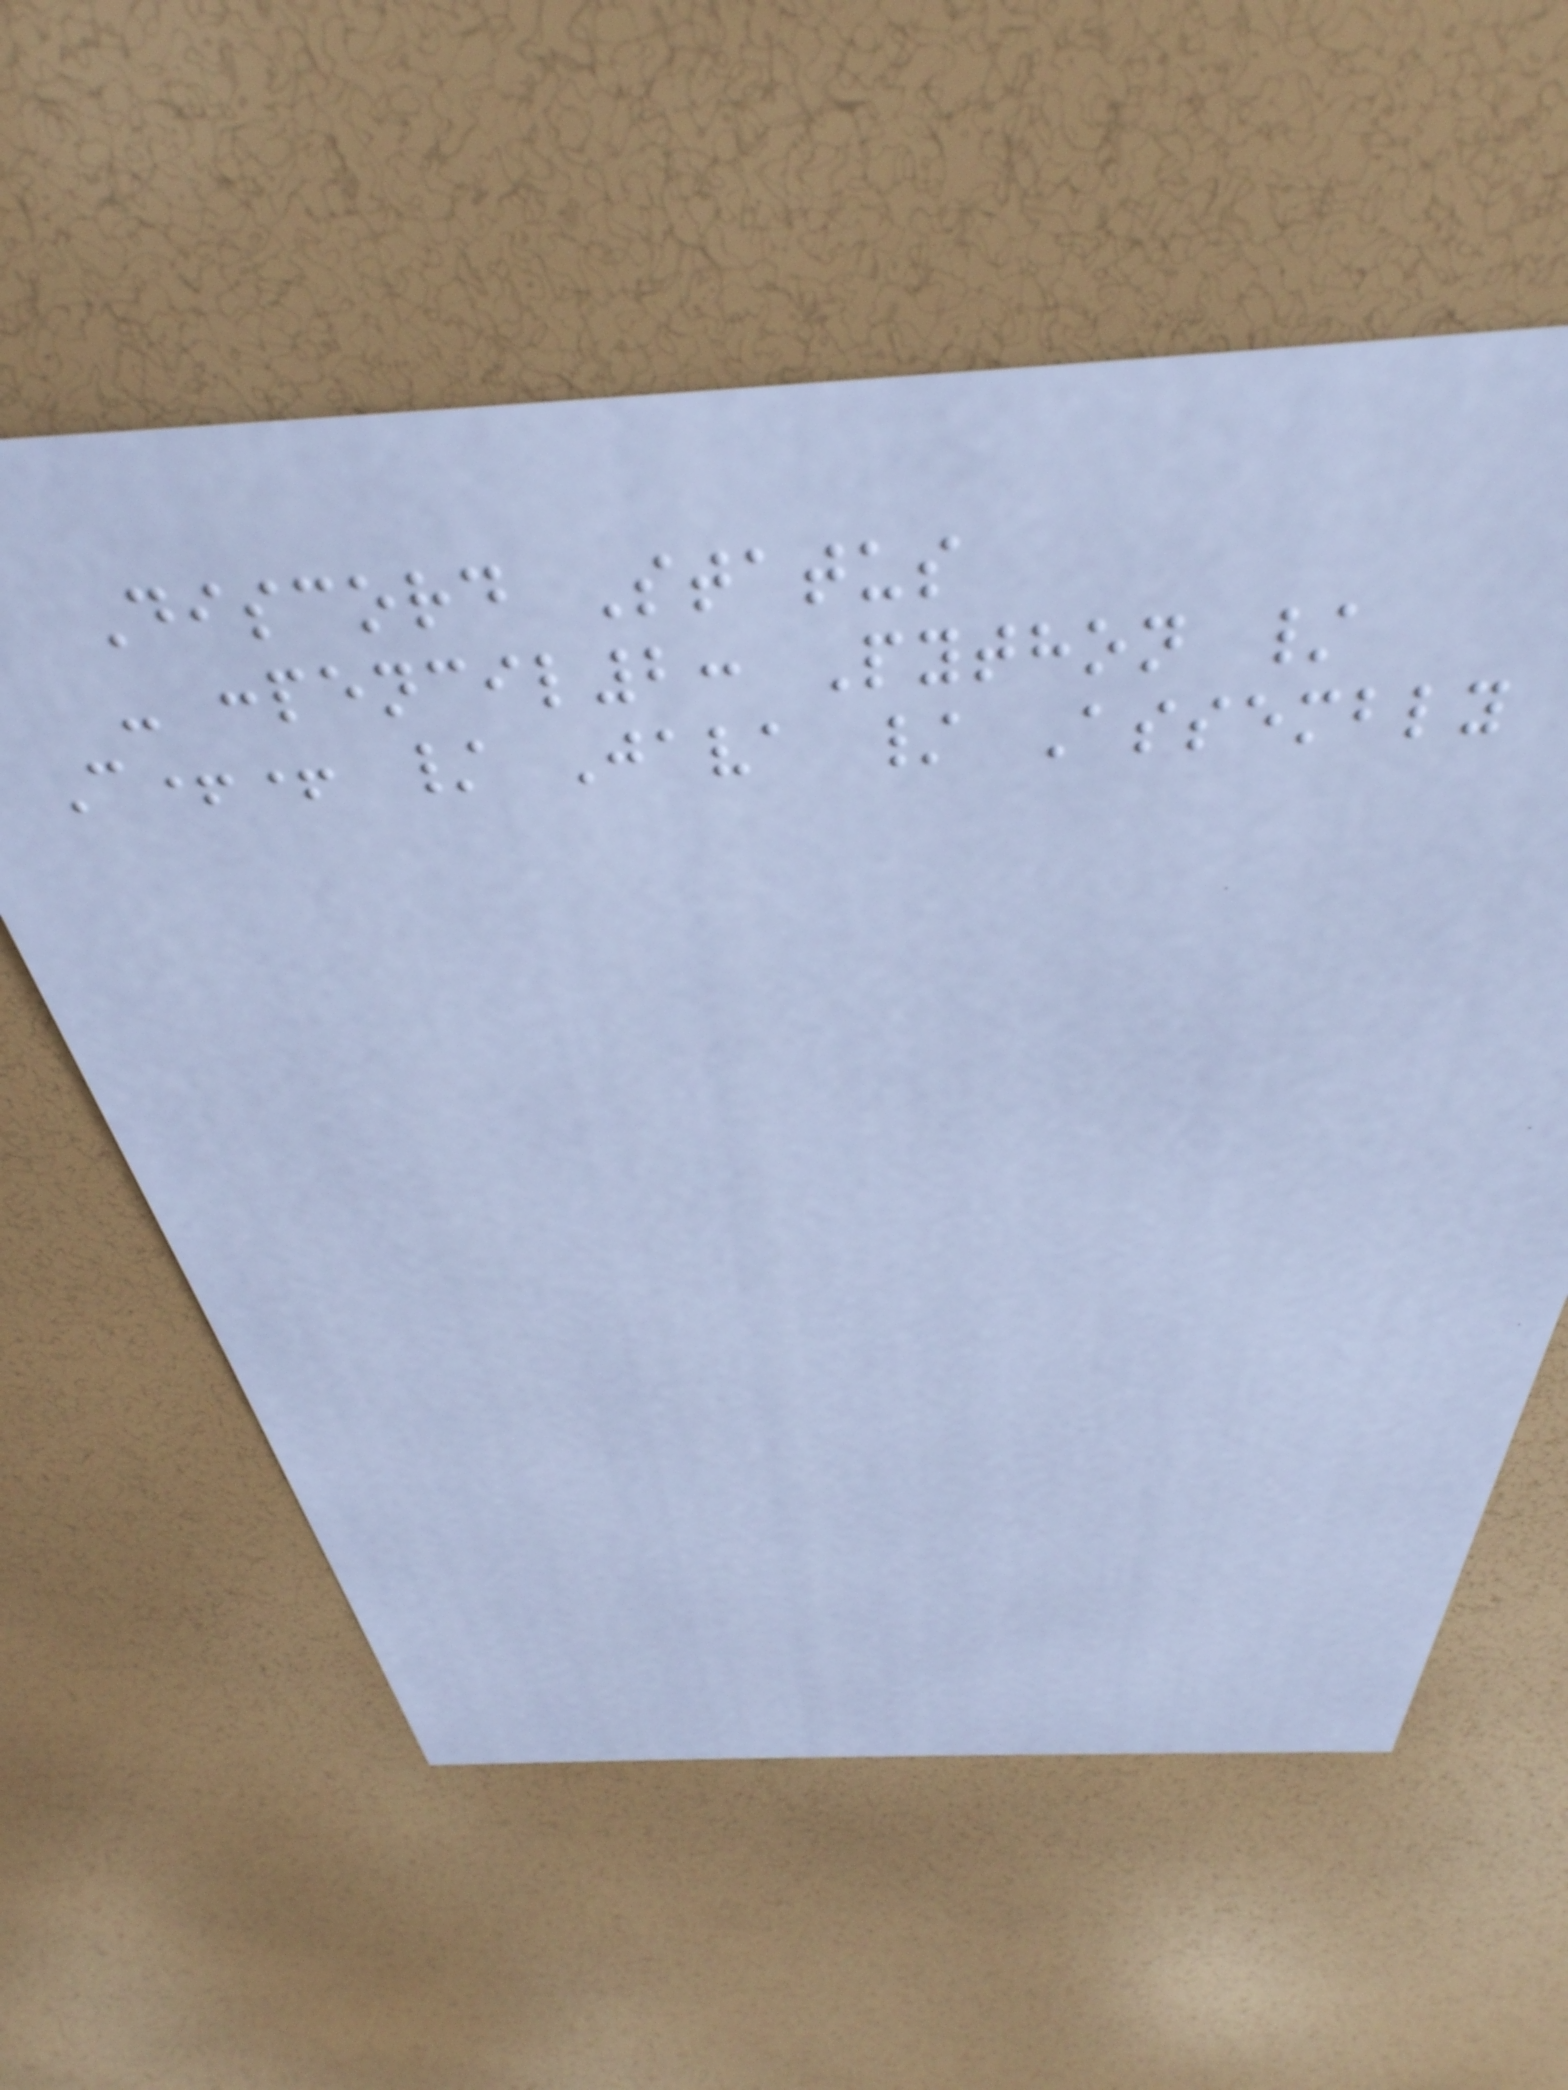Discord Status
- :pencil2: Python /
C++ / Java / Assembly
